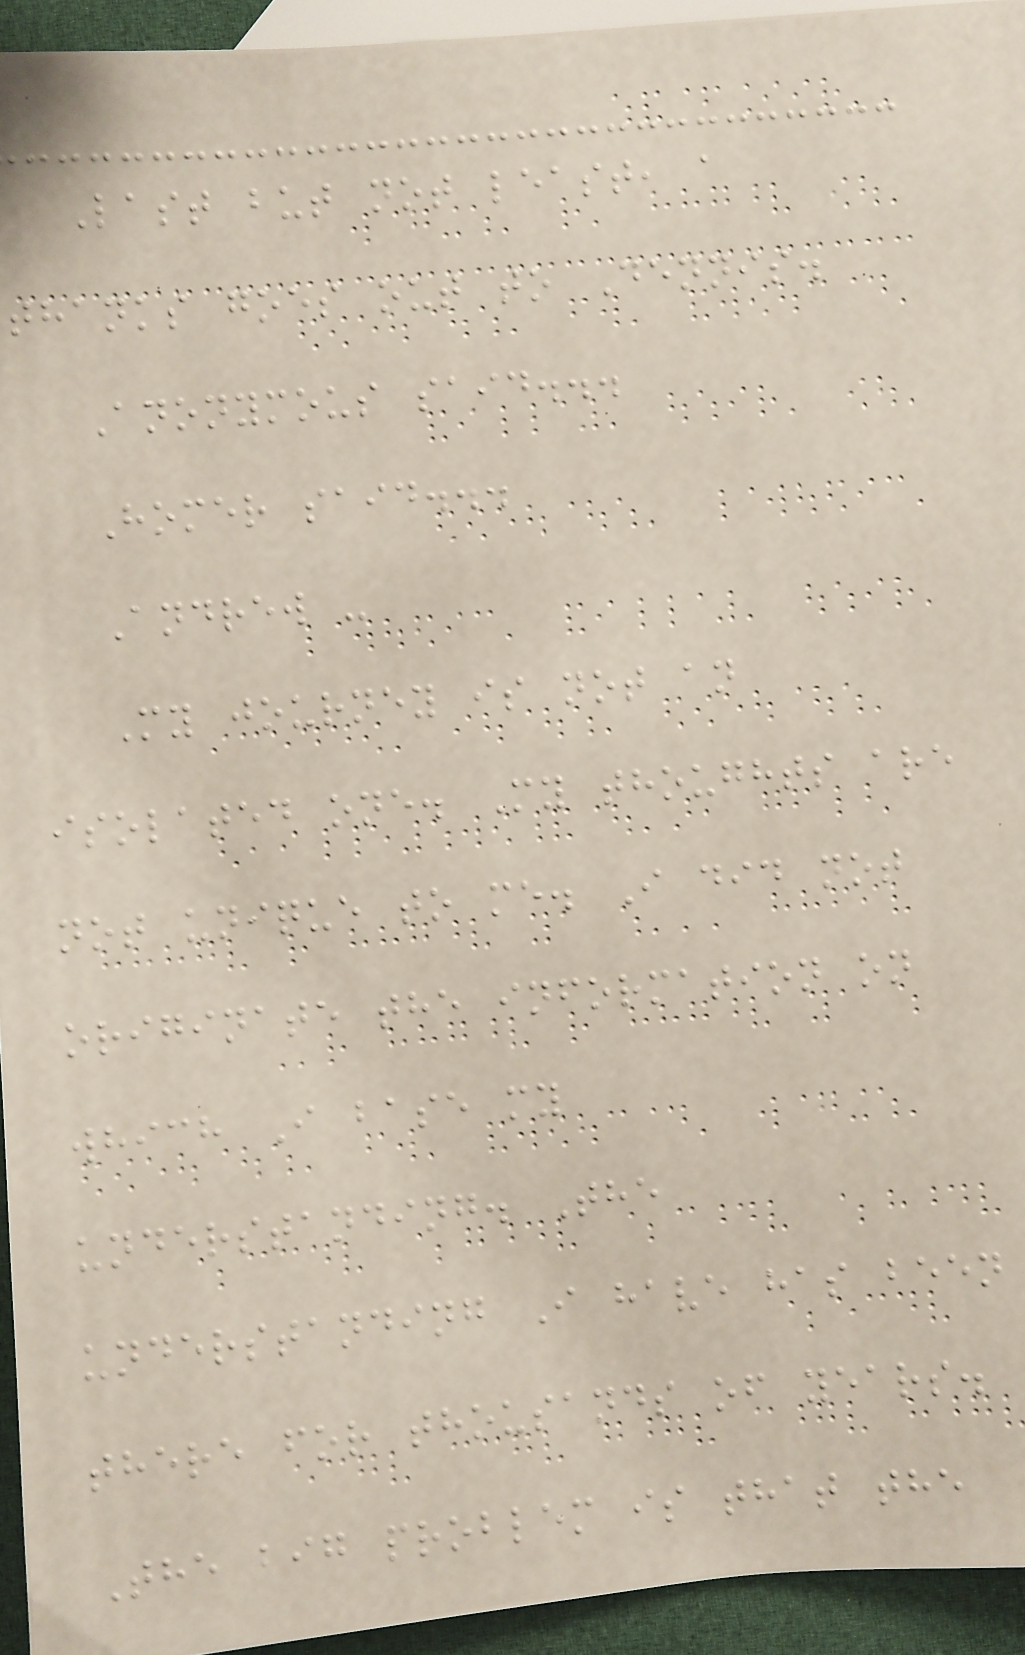Last but not least, a
thanks goes out to Dennis.
Anonymous said...
Homer said...
Andrew -
My journey is not an
isolated one. My thoughts are
not unique to me. I did not
originate the information on
which I base my
understanding. The
understanding I have has been
there for thousands of years.
The big problem is that the
